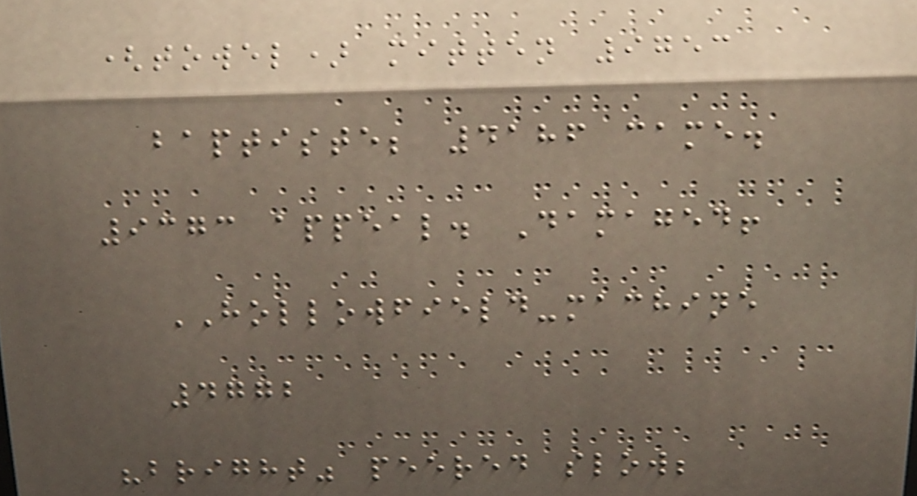(towel) mitten 9753
baptiste; 4186 came.
9373 appeal. Damaged!
HOLLOWFIELD-machine
4772
"bright" peered slow;
